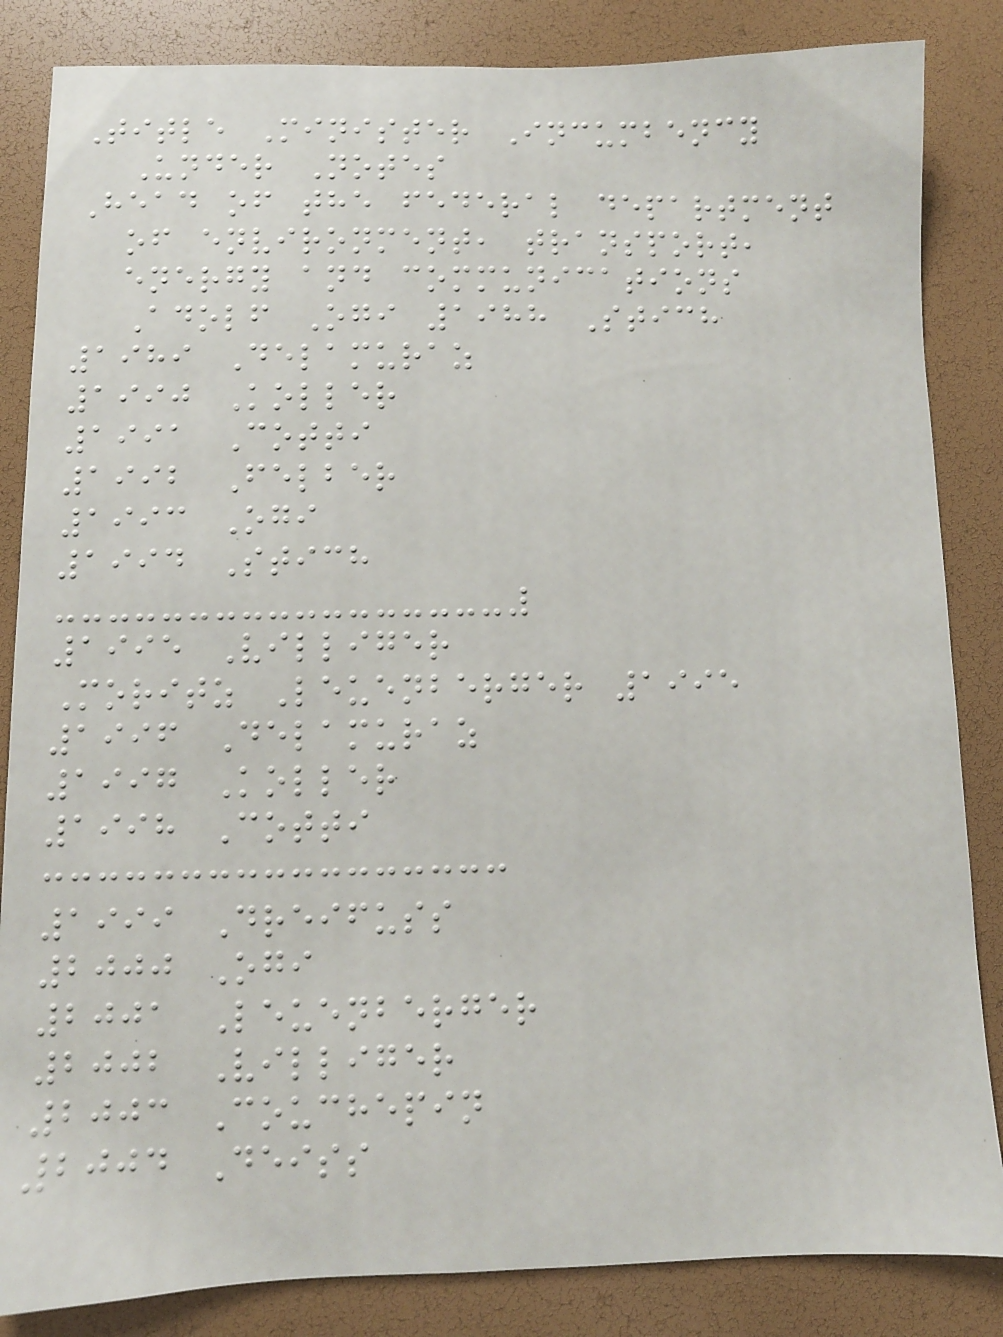Title Minister Incumbency
Under Notes
Head of the federal department
of environment, transport,
energy and communications
Adolf Ogi 1988 Stich
1989 Delamuraz
1990 Koller
1991 Cotti
1992 Felber
1993 Ogi
1994 Stich
1995 Villiger
Moritz Leuenberger 1995
1996 Delamuraz
1997 Koller
1998 Cotti
1999 Dreifuss
2000 Ogi
2001 Leuenberger
2002 Villiger
2003 Couchepin
2004 Deiss
